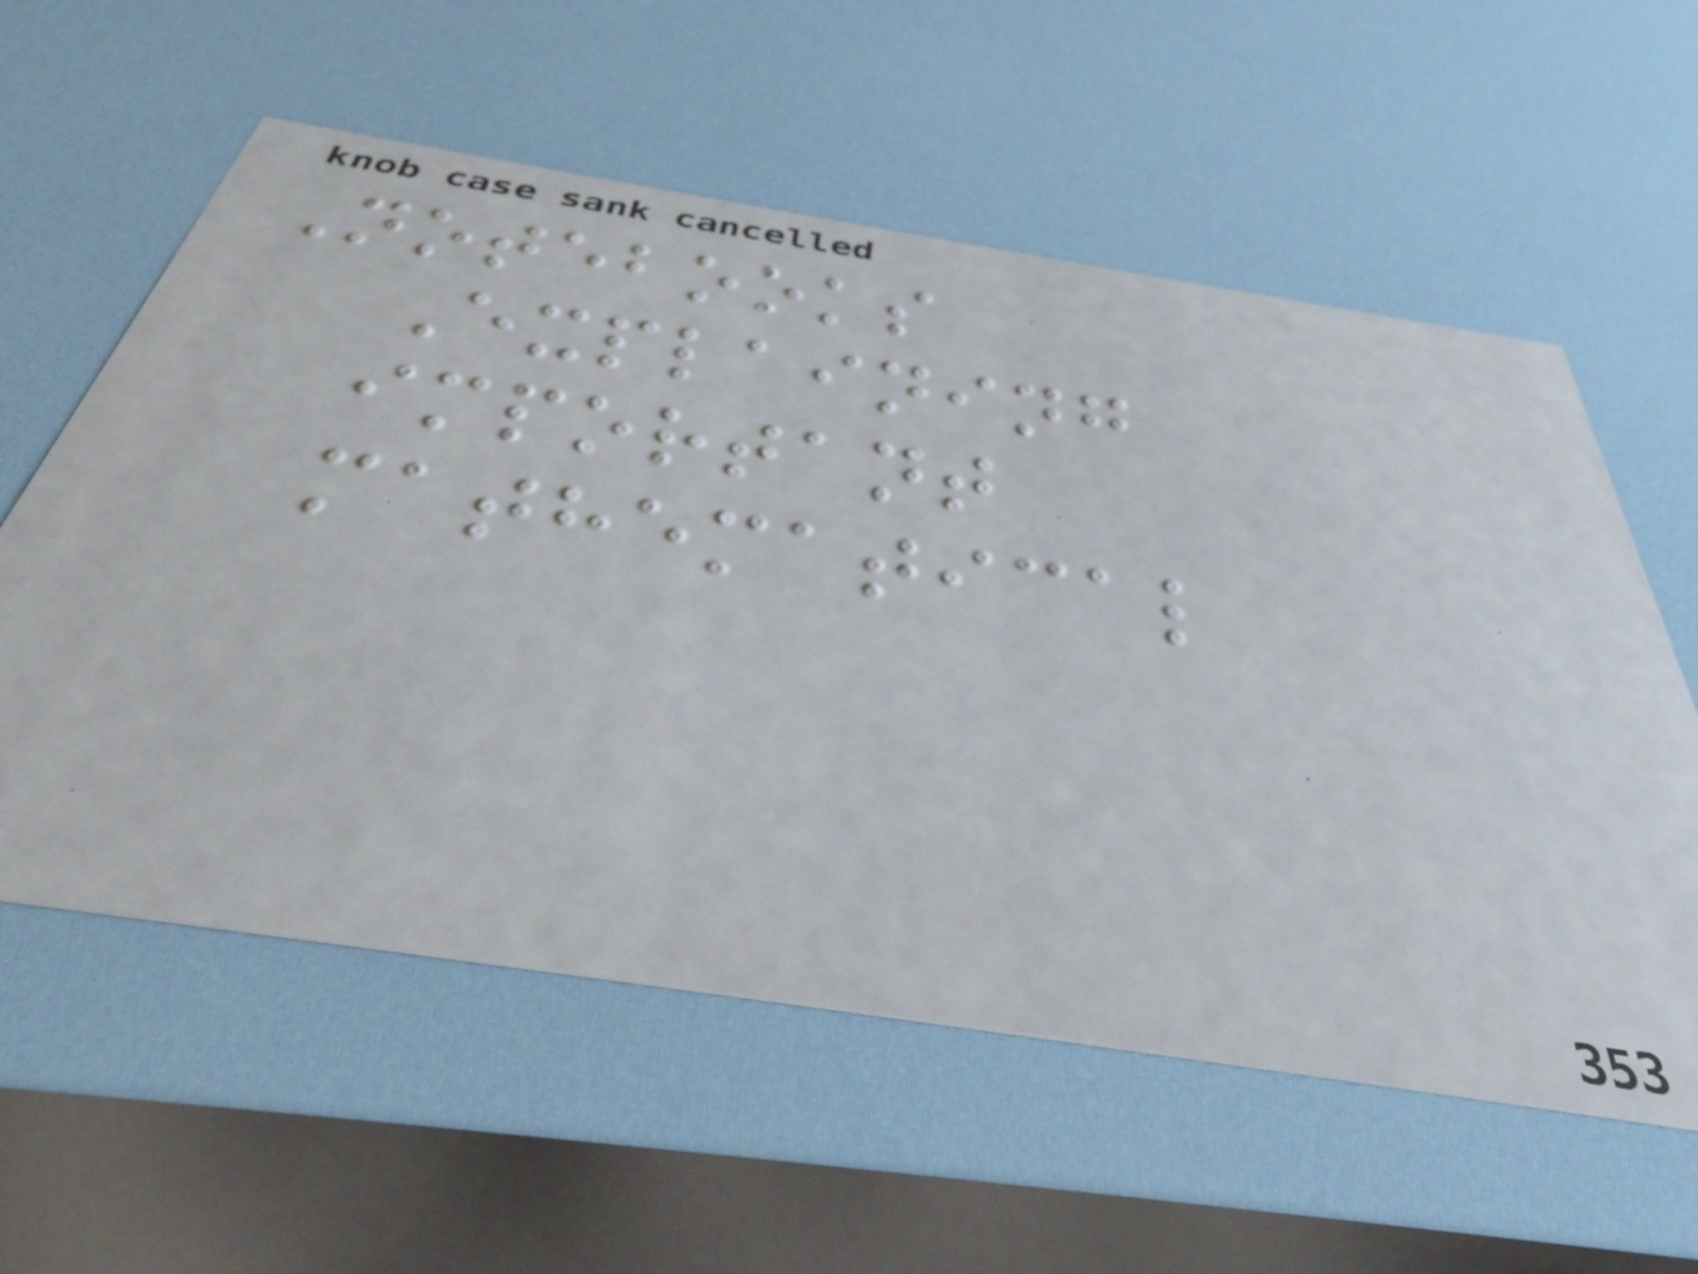Notebooks
Explaining
important
mathematical
